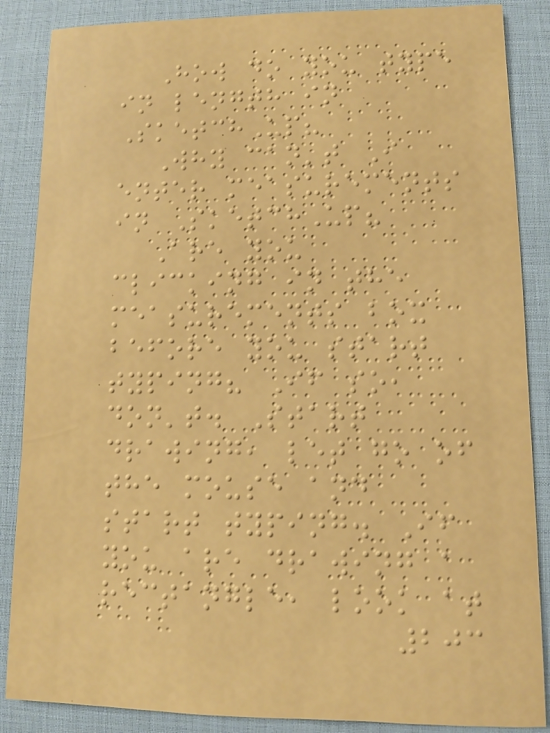How do you type
in length in
SketchUp?
Why can't I
enter measurements
in SketchUp?
Are you
clicking in the
measurements box
before you start
typing? If so,
don't. Start
drawing, let go of
the mouse and
start typing. If
you are drawing a
rectangle, look at
203
